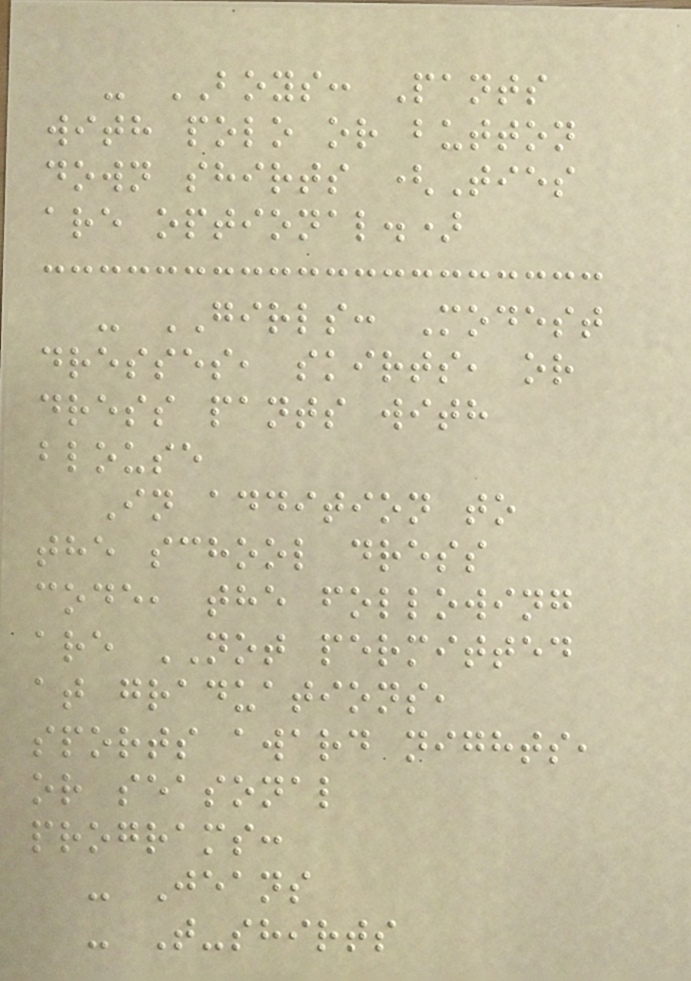- BOYS: Pants
with polo or button
down shirts (Ties
are optional.)
- GIRLS: Modest
dresses, skirts, or
dress pants with
blouse
In addition to
the school dress
code, the following
are NOT permitted
at graduations,
sports award nights,
or seasonal
programs:
- Jeans
- T-shirts
